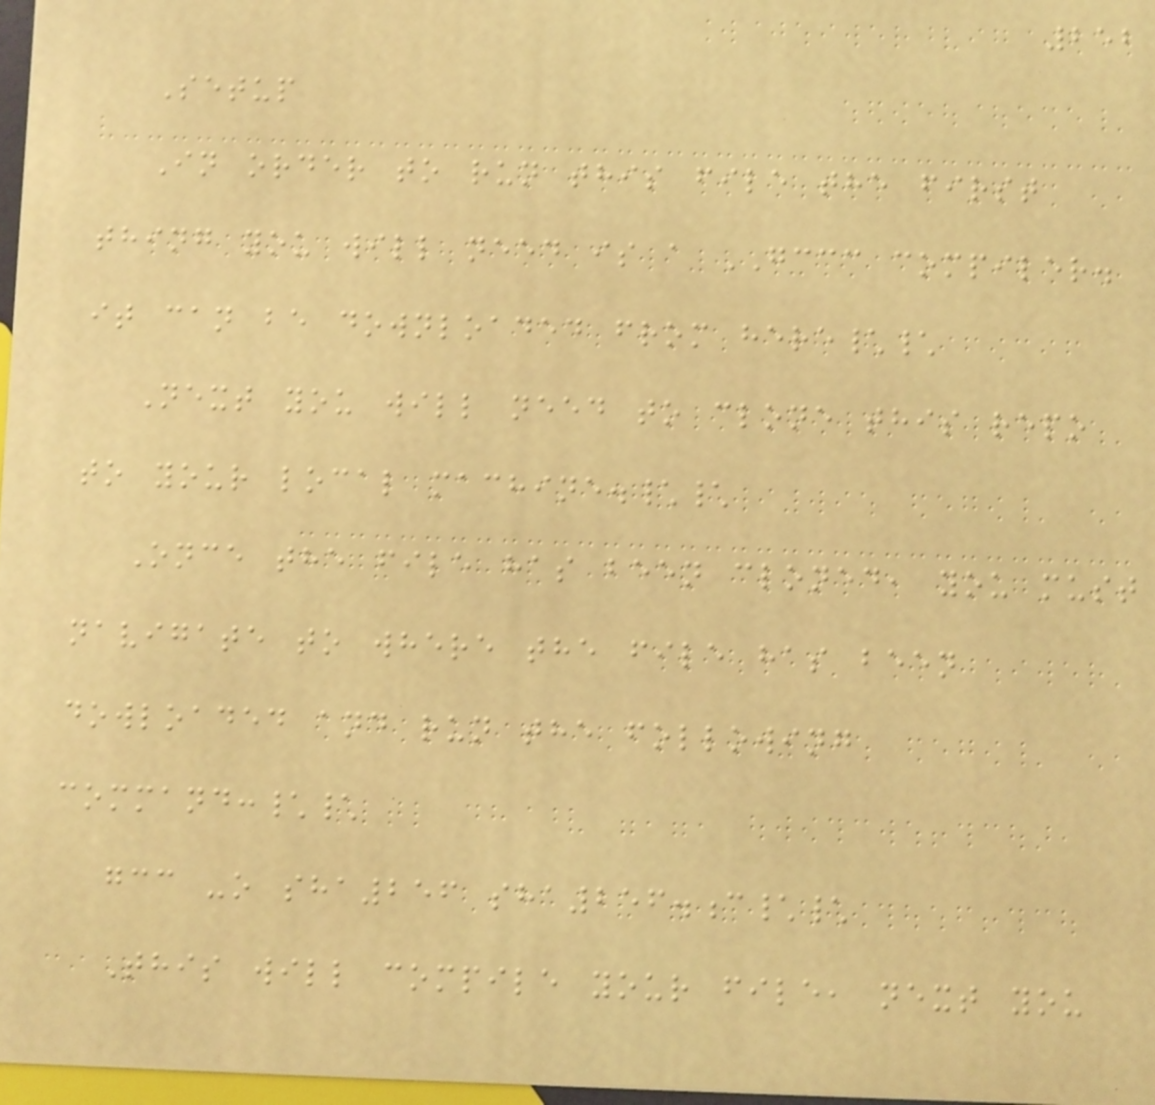252
Setup
In order to run this file the first
thing you will need is a GCCC compiler.
it can be downloaded from here\\
Next you will need to clone this repo
to your local machine.\\
Once the file has been cloned, you must
navigate to where the file has been
dowloaded and run the following
command:\\
gcc -o sha256 sha256.c\\
This will compile your file, next you
